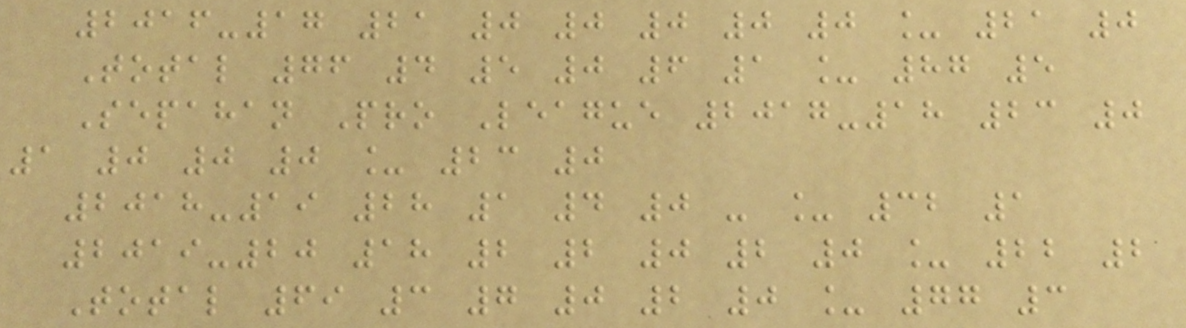2016-17 21 0 0 0 0 0 _ 21 0
Total 76 4 5 0 6 1 _ 87 5
Sepahan Pro League 2017-18 23 0
1 0 0 0 _ 23 0
2018-19 28 1 4 0 - _ 32 1
2019-20 18 2 2 0 2 0 _ 22 2
Total 69 3 7 0 2 0 _ 77 3
